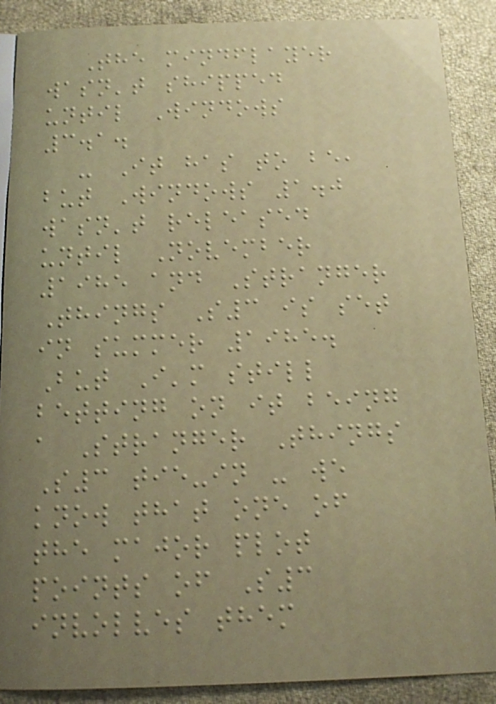The mindflayer
wasn't shipped
until Windows
3.1.
- It has to be,
but Windows 1.0
wasn't released
until November
1985 and Stranger
Things S3 is set
in summer 1985.
But I'm still
betting on it being
a Stranger Things
S3 tie-in - we
know that one of
the major plot
points of S3
involves them
